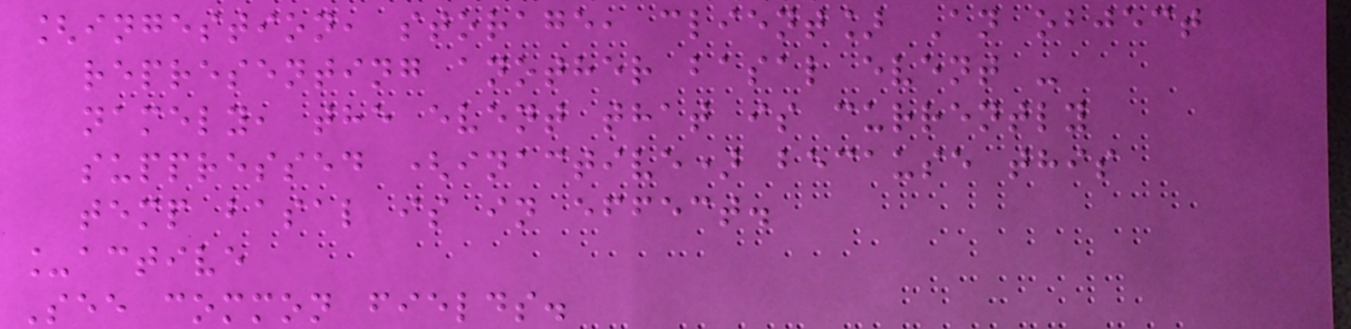[ingestion, storage, client] An object
representing another basal event -
namely, the event that is currently
suppressed (inactive) because this
temp basal is in effect.
_active
See common fields.
